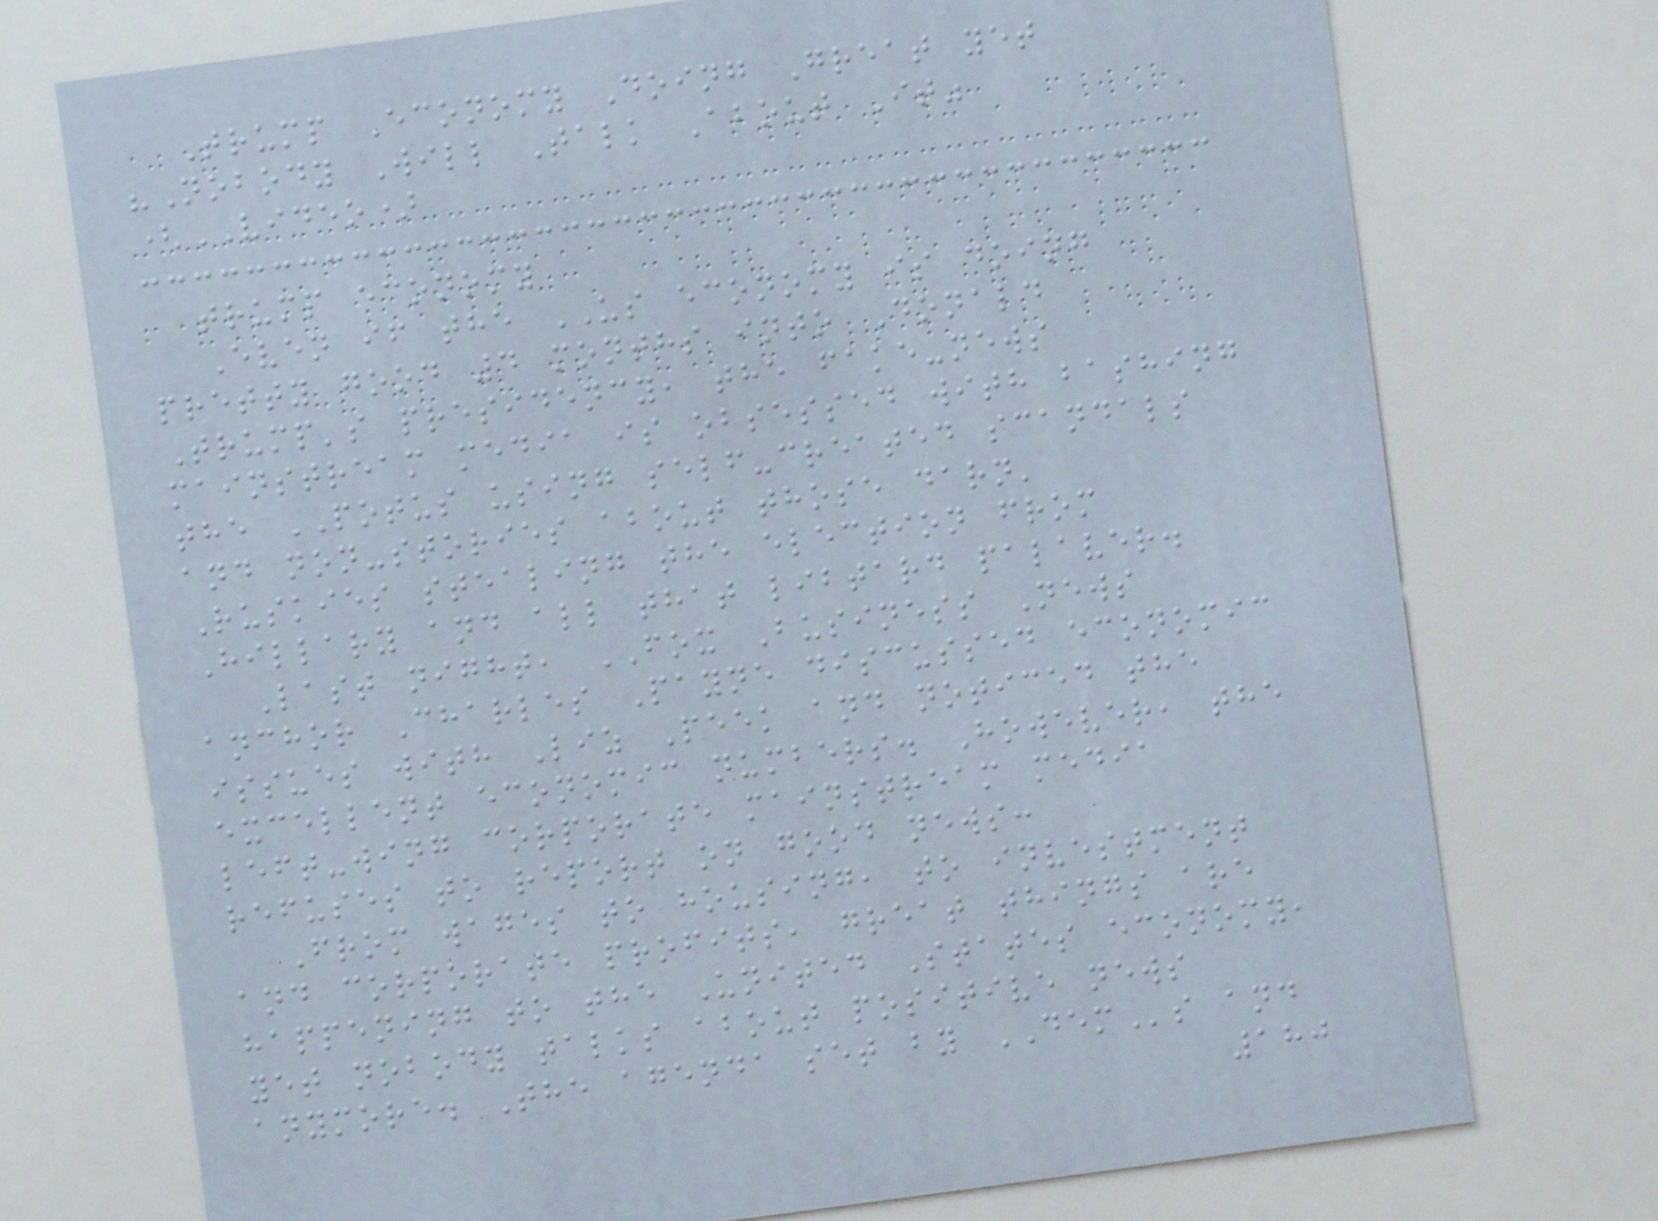Trump Economy Doing Great yet
"Nobody Will Talk About It"
(VIDEO)
trump economy
Even if the US economy is doing
pretty good 4 months into Donald
Trump's presidency, the fake-news
mainstream media is obsessed with bashing
the POTUS using self-created scandals
and non-stories about those darn'
Ruskies stealing the election from
Hillary and all that libtard palaver.
Last night, FOX Business News
anchor Charles Payne discussed economic
issues with Liz Peek and noticed the
excellent economic numbers. However, the
left-wing corporate mainstream media
refuses to report on good news:
From wages to housing, to investment
and corporate profits, great things are
happening to the United States economy,
yet nobody talks about positive news
anymore. The agenda set by DEMs and
180
